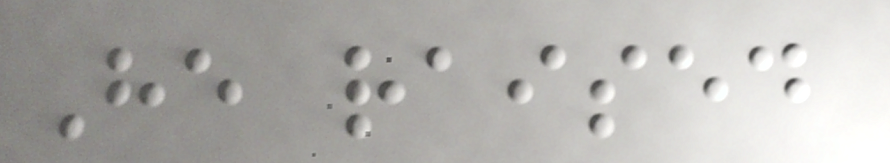He raised
